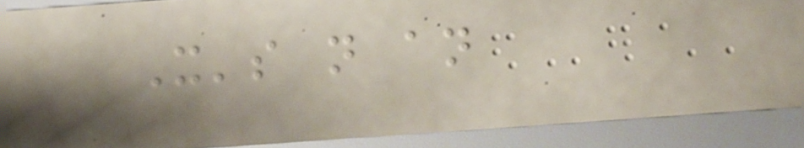It's not an
